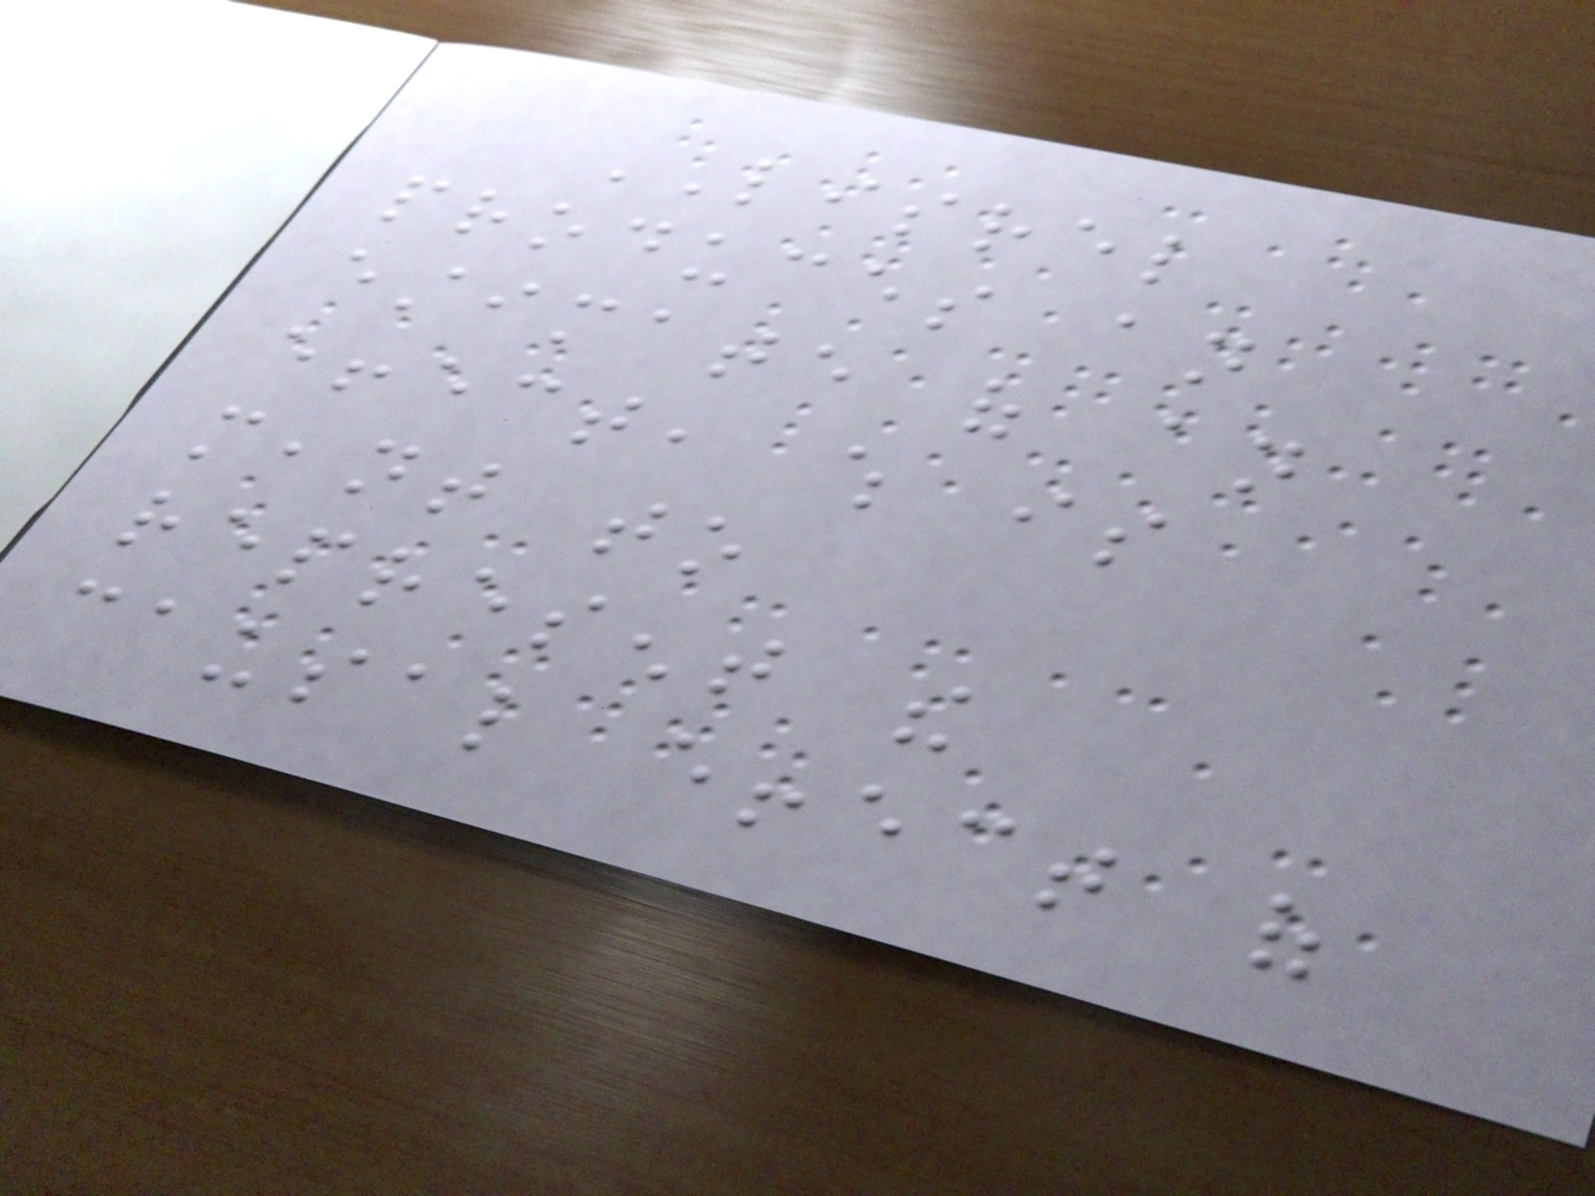LISREL
produces an
estimate of an
effect, which is
meant to
represent the
causal effect of
